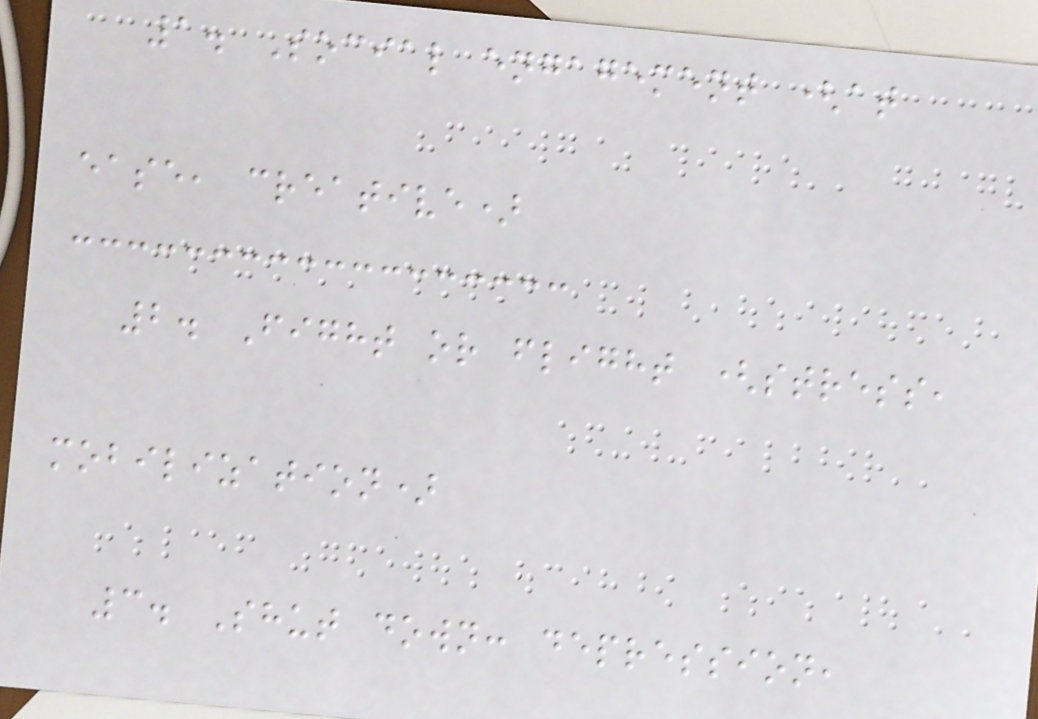1. Social engagement (at
ease, creative)
2. Fight or flight (stress,
mobilization)
3. Shut down: depression,
